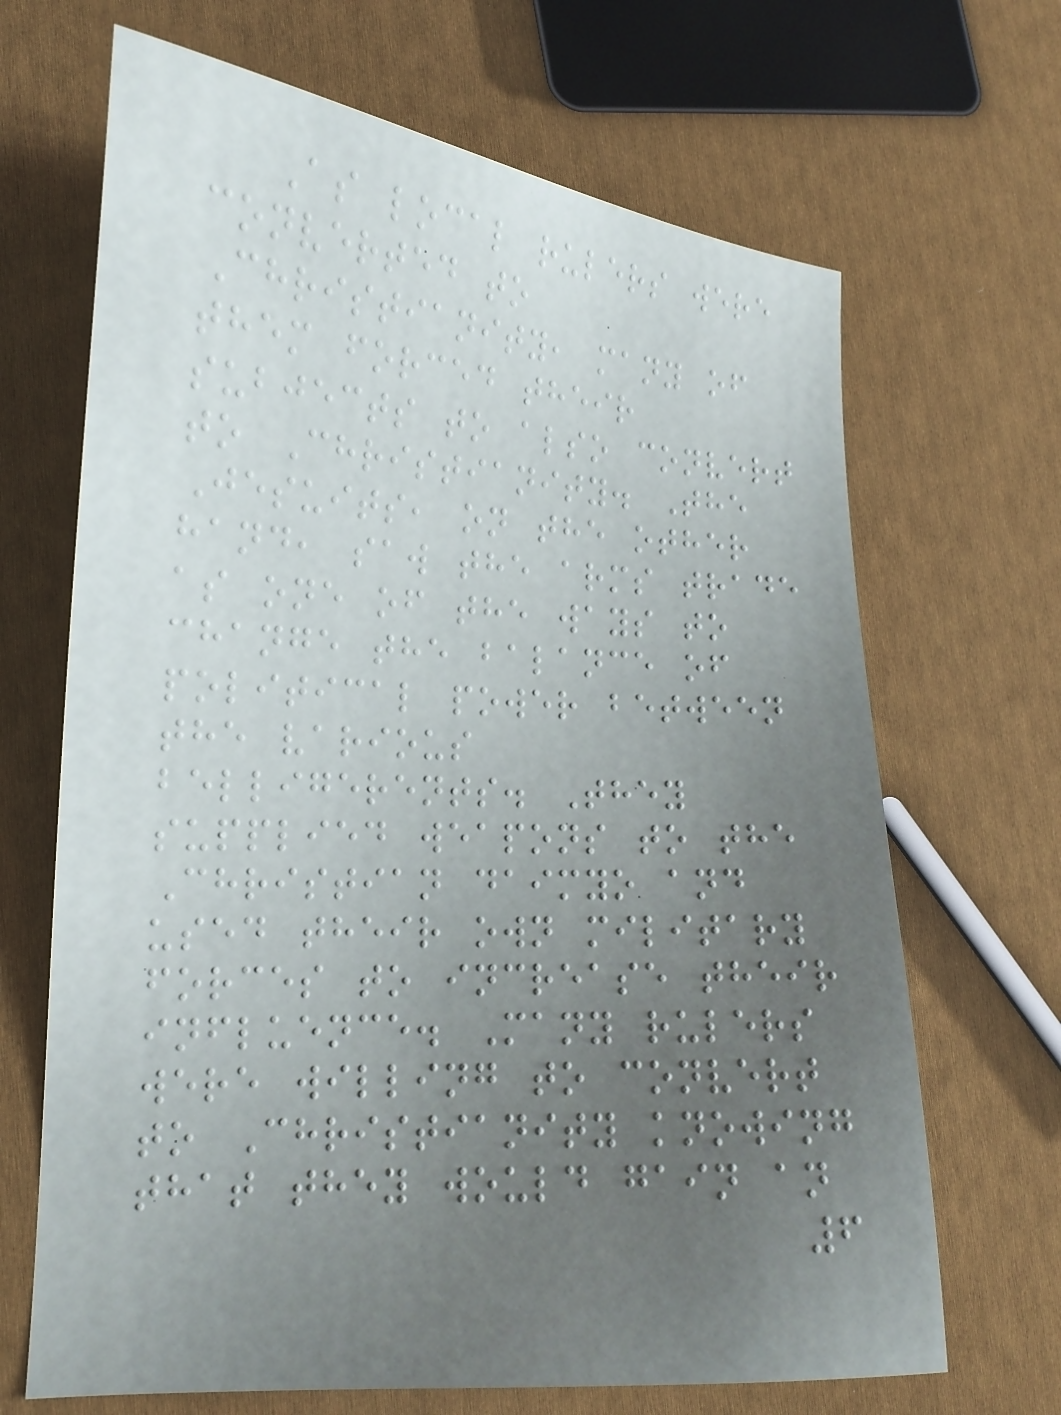As local rulers were
converted to
Christianity, many of
them forced their
subjects to also convert
to Christianity. The
Jesuits, on the other
hand, saw the arms trade
as one of the ways to
change the balance of
political power between
the various
belligerents. They
supplied weapons to the
Christian daimyo and
used their own military
forces to increase their
influence. Many rulers
were willing to convert
to Christianity knowing
that they would gain an
6
